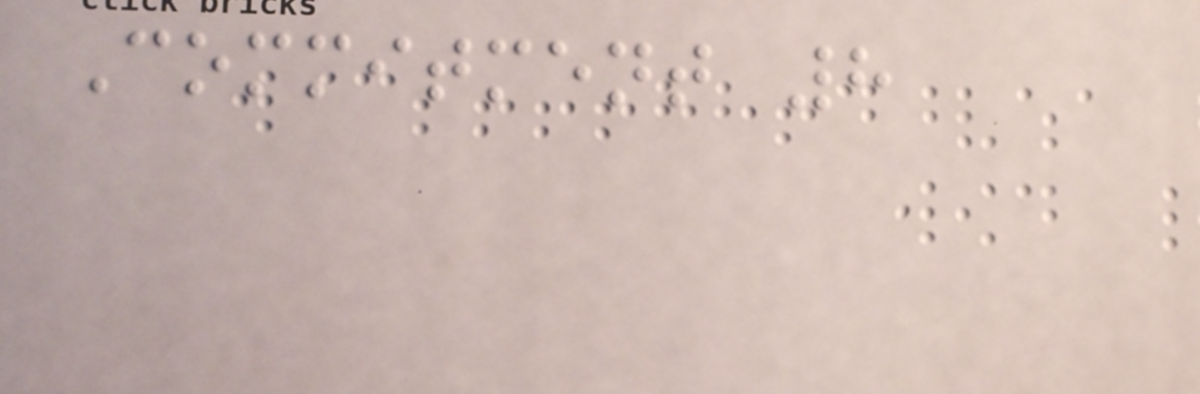Commitment 8
